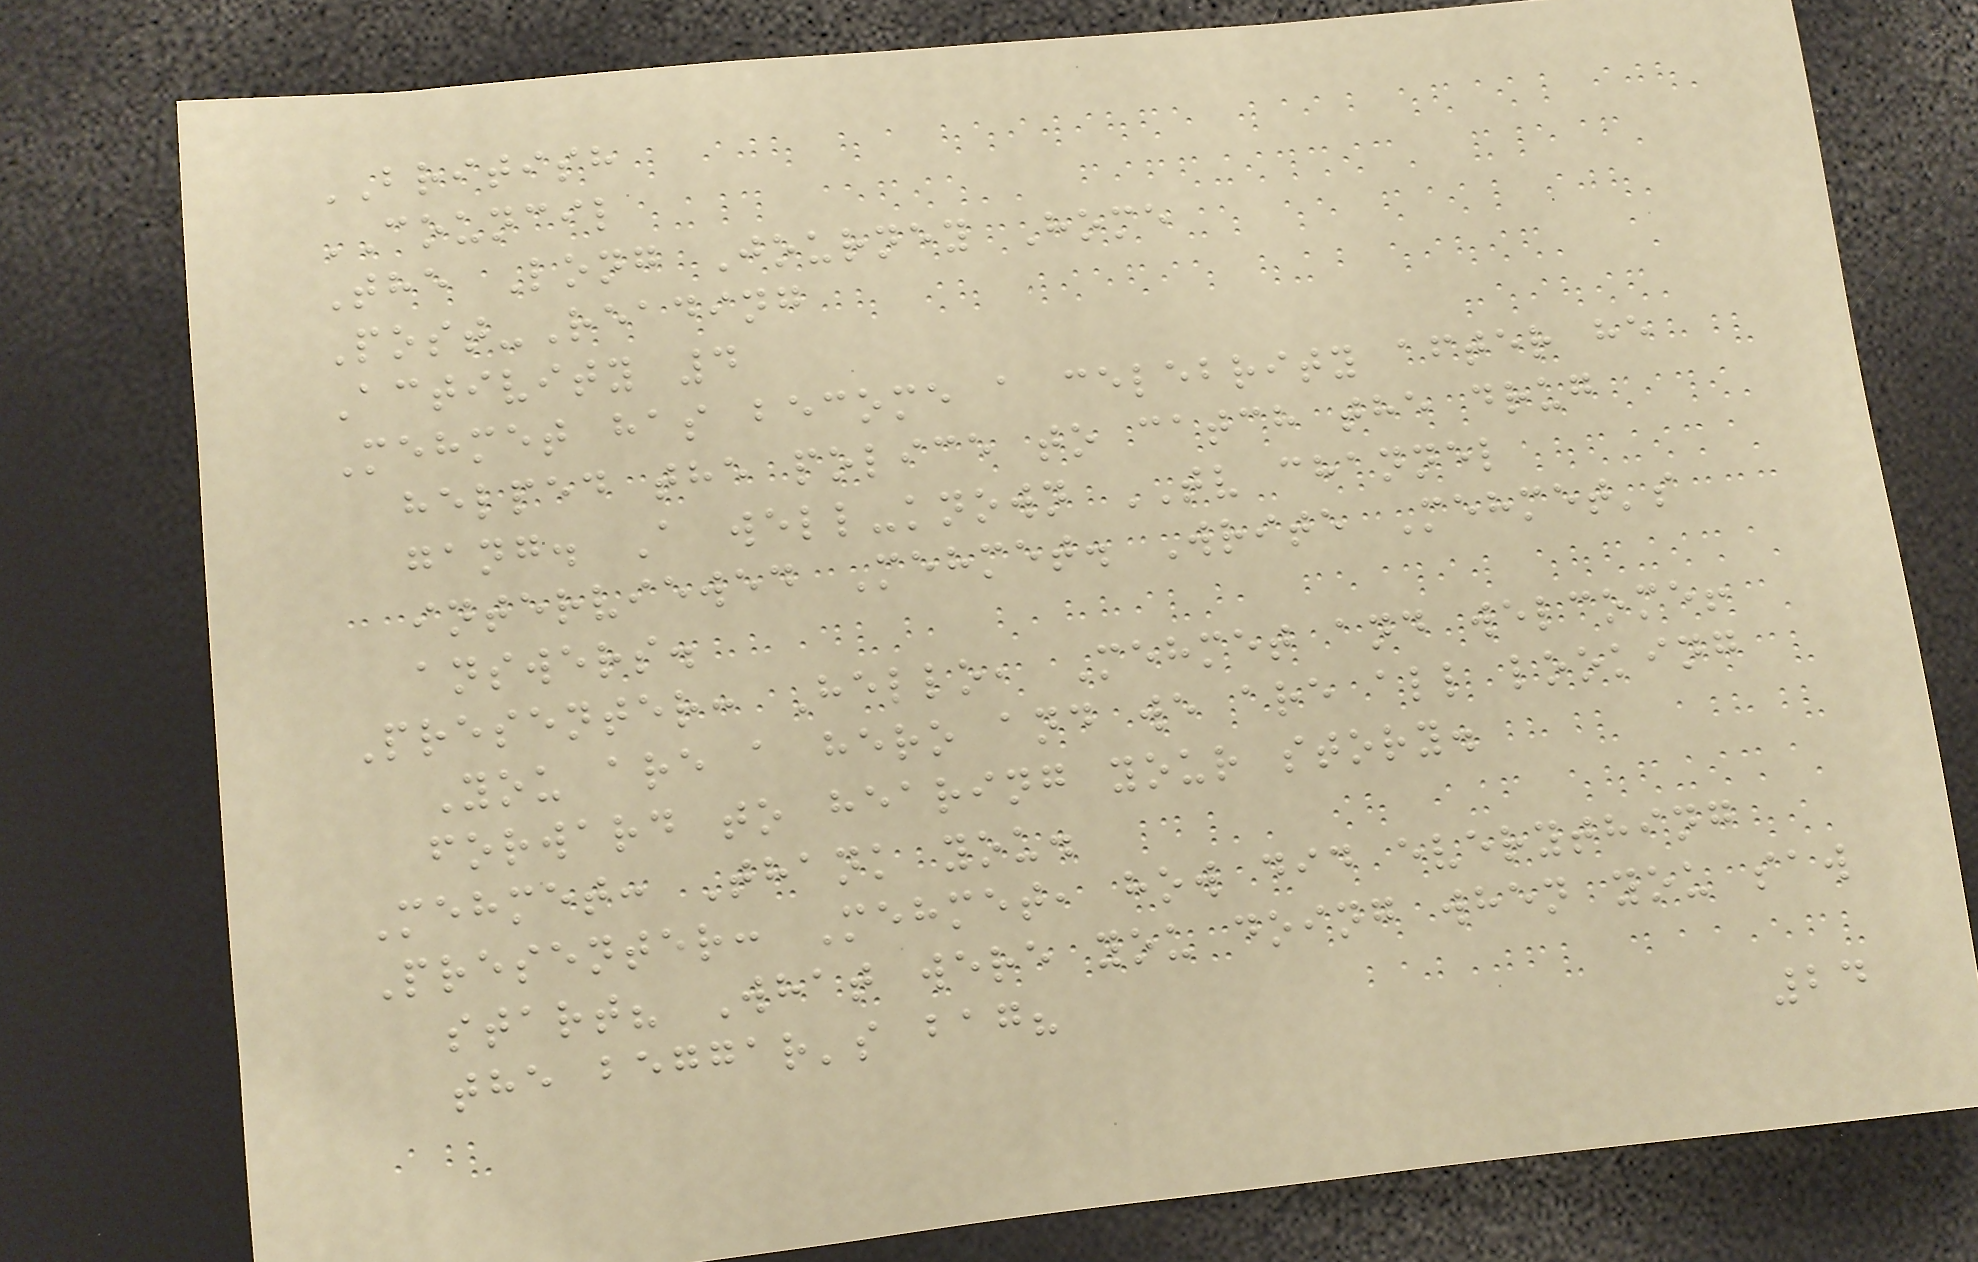BRITISH
COUNCIL
The Long Journey Home
Post-Reading
Activity 4
Mehmet has become a celebrity after he
helped the police to catch the drug
gang. A well-known TV channel
interviewed Mehmet. Write Mehmet's
answers.
Presenter: Hello, Mehmet and welcome!
You are a hero and we are all looking
forward to hearing your story.
Mehmet: Thank you.
Presenter: Mehmet, how did everything
start? What were you doing when you saw
the beggar's bag?
24
